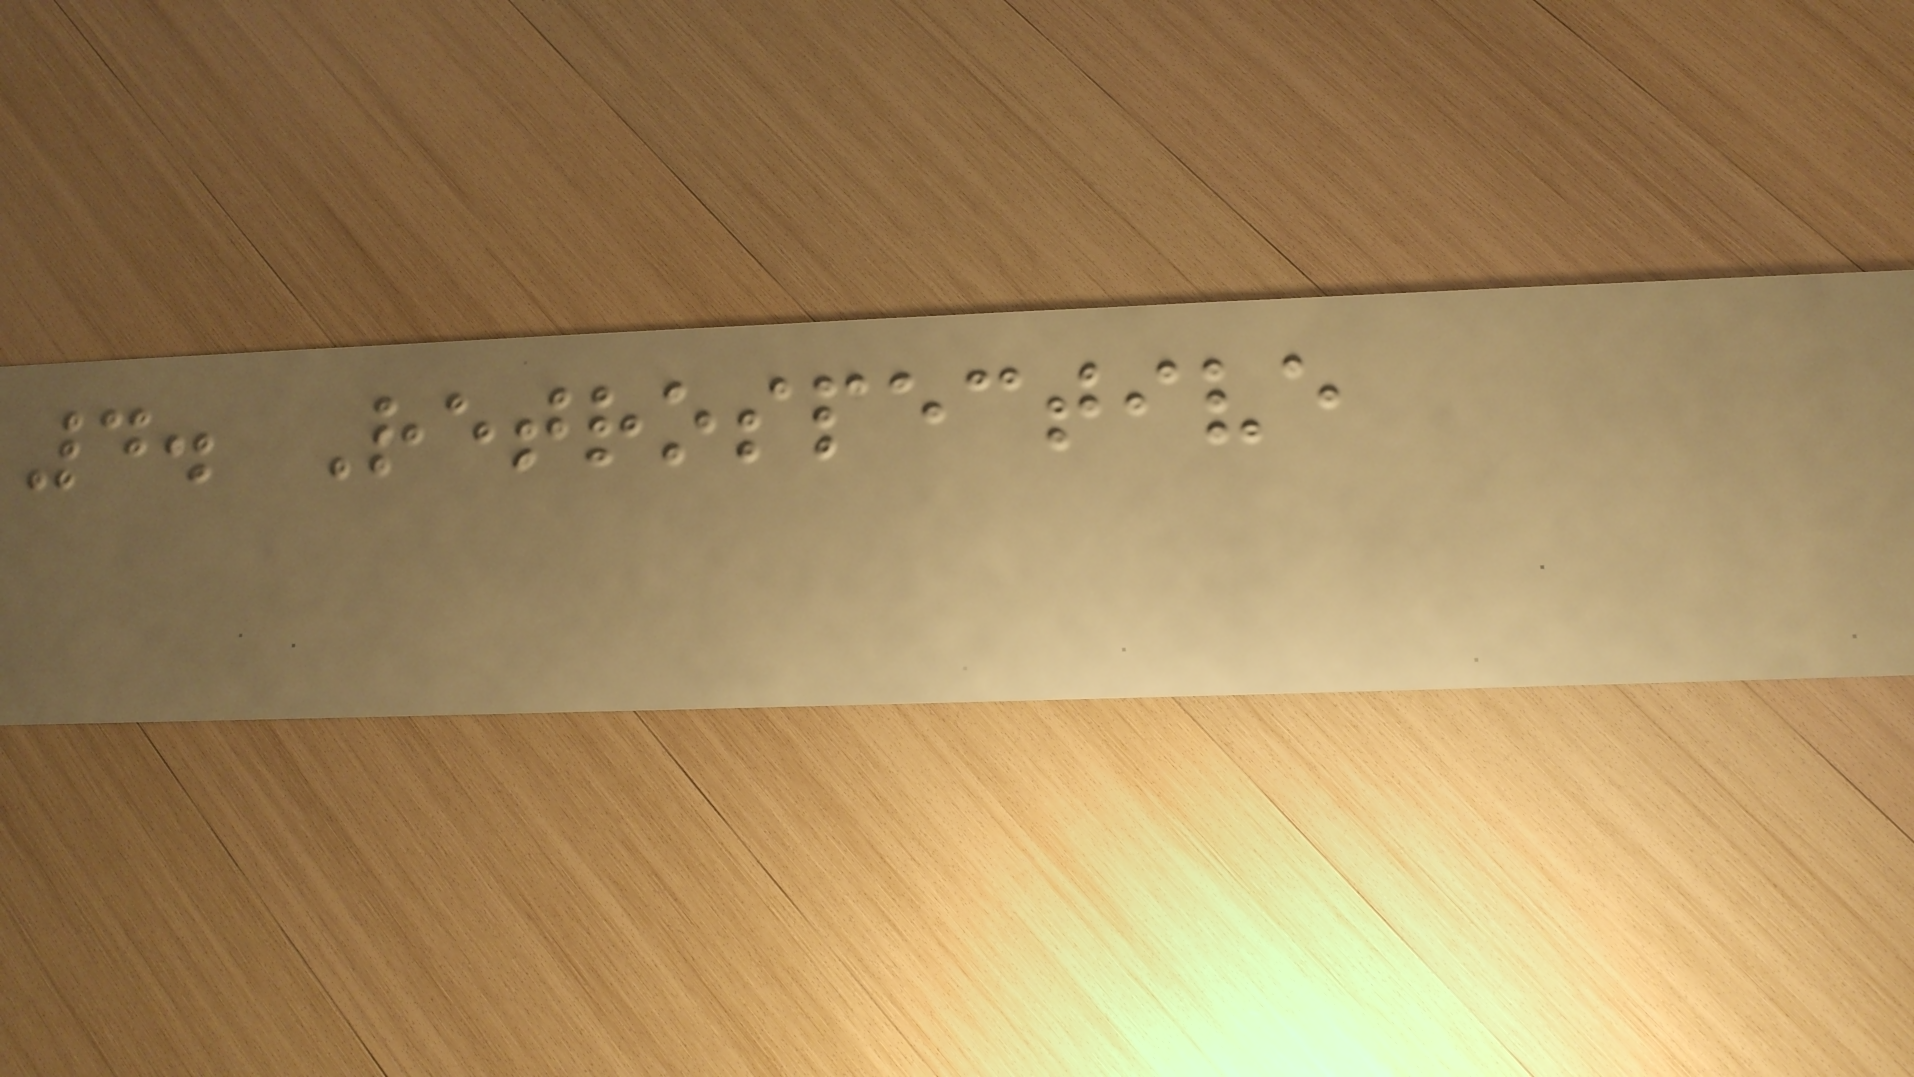4. Retrospective
